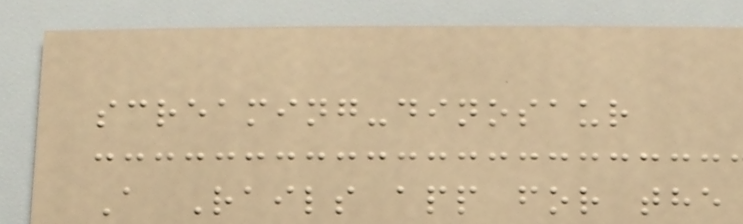screaming-dinosaur
A Rails app for the
